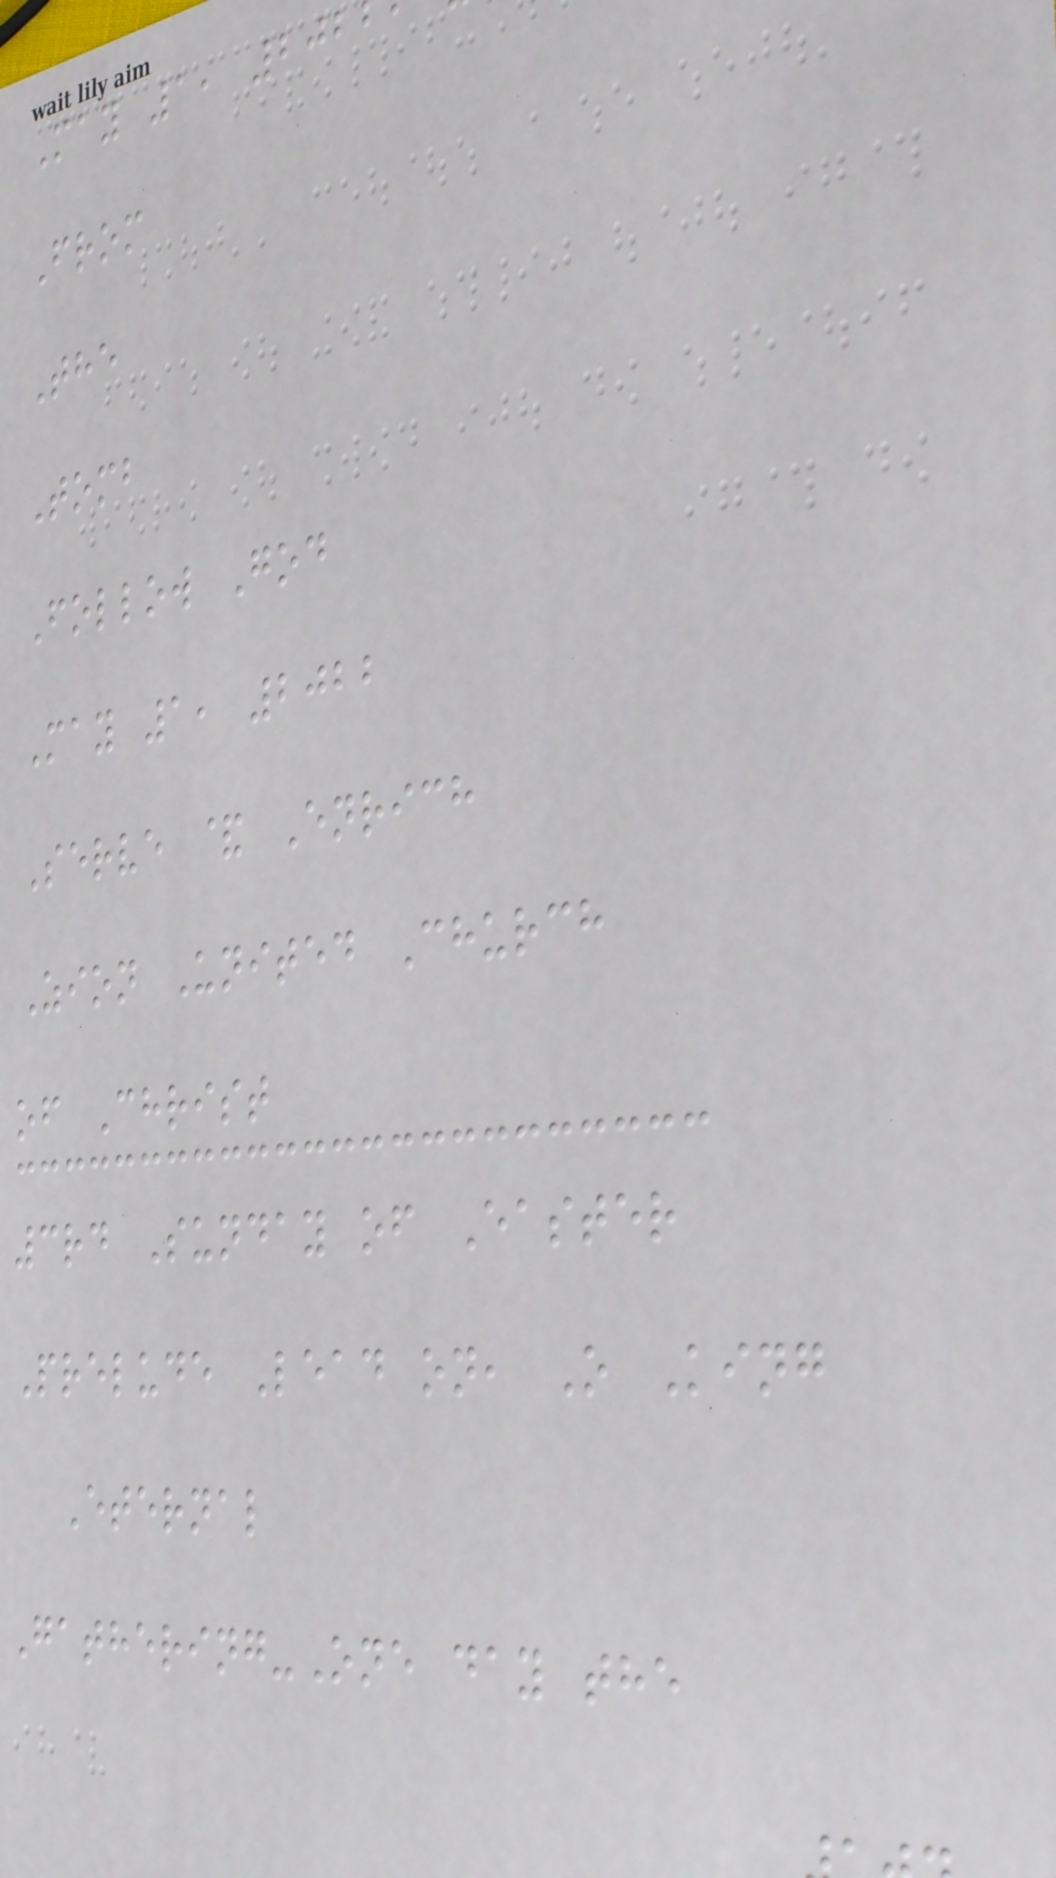May 1, 202
From
The
Tomb
Follow God
May 1, 2022
Serve & Enrich
Zion United Church
of Christ
3rd Sunday of Easter
Prelude Lead on, O King
Eternal
Gathering-One day the
